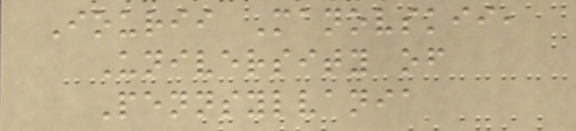Iourii Manovskii,
University of
Pennsylvania
